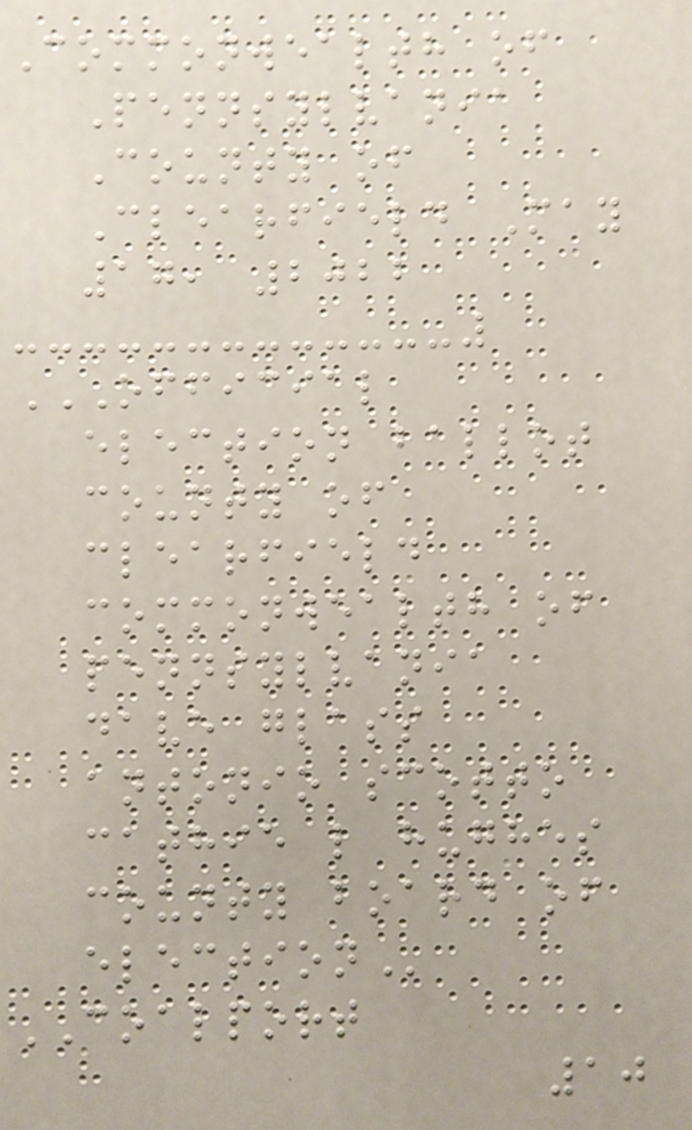Commonwealth of
Pennsylvania
County of
Clearfield May
17, 2022
OFFICIAL
ELECTION BALLOT
COUNTY OF
CLEARFIELD
COMMONWEALTH OF
PENNSYLVANIA
DAVE GLASS
ANTONIO SCOTTO
CATHIE L HUGHES
COUNTY BOARD OF
ELECTION
COALPORT
10
